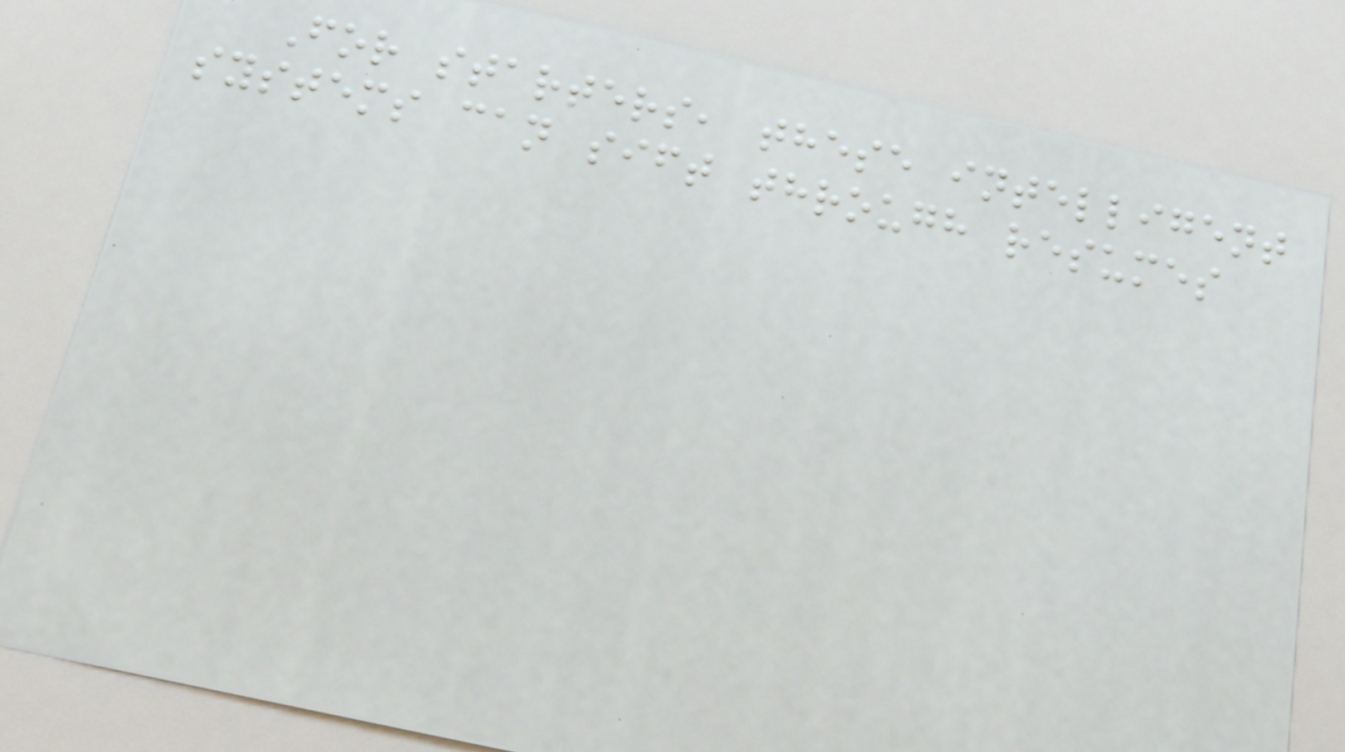For starters, these intelligent
systems can sift through resumes
